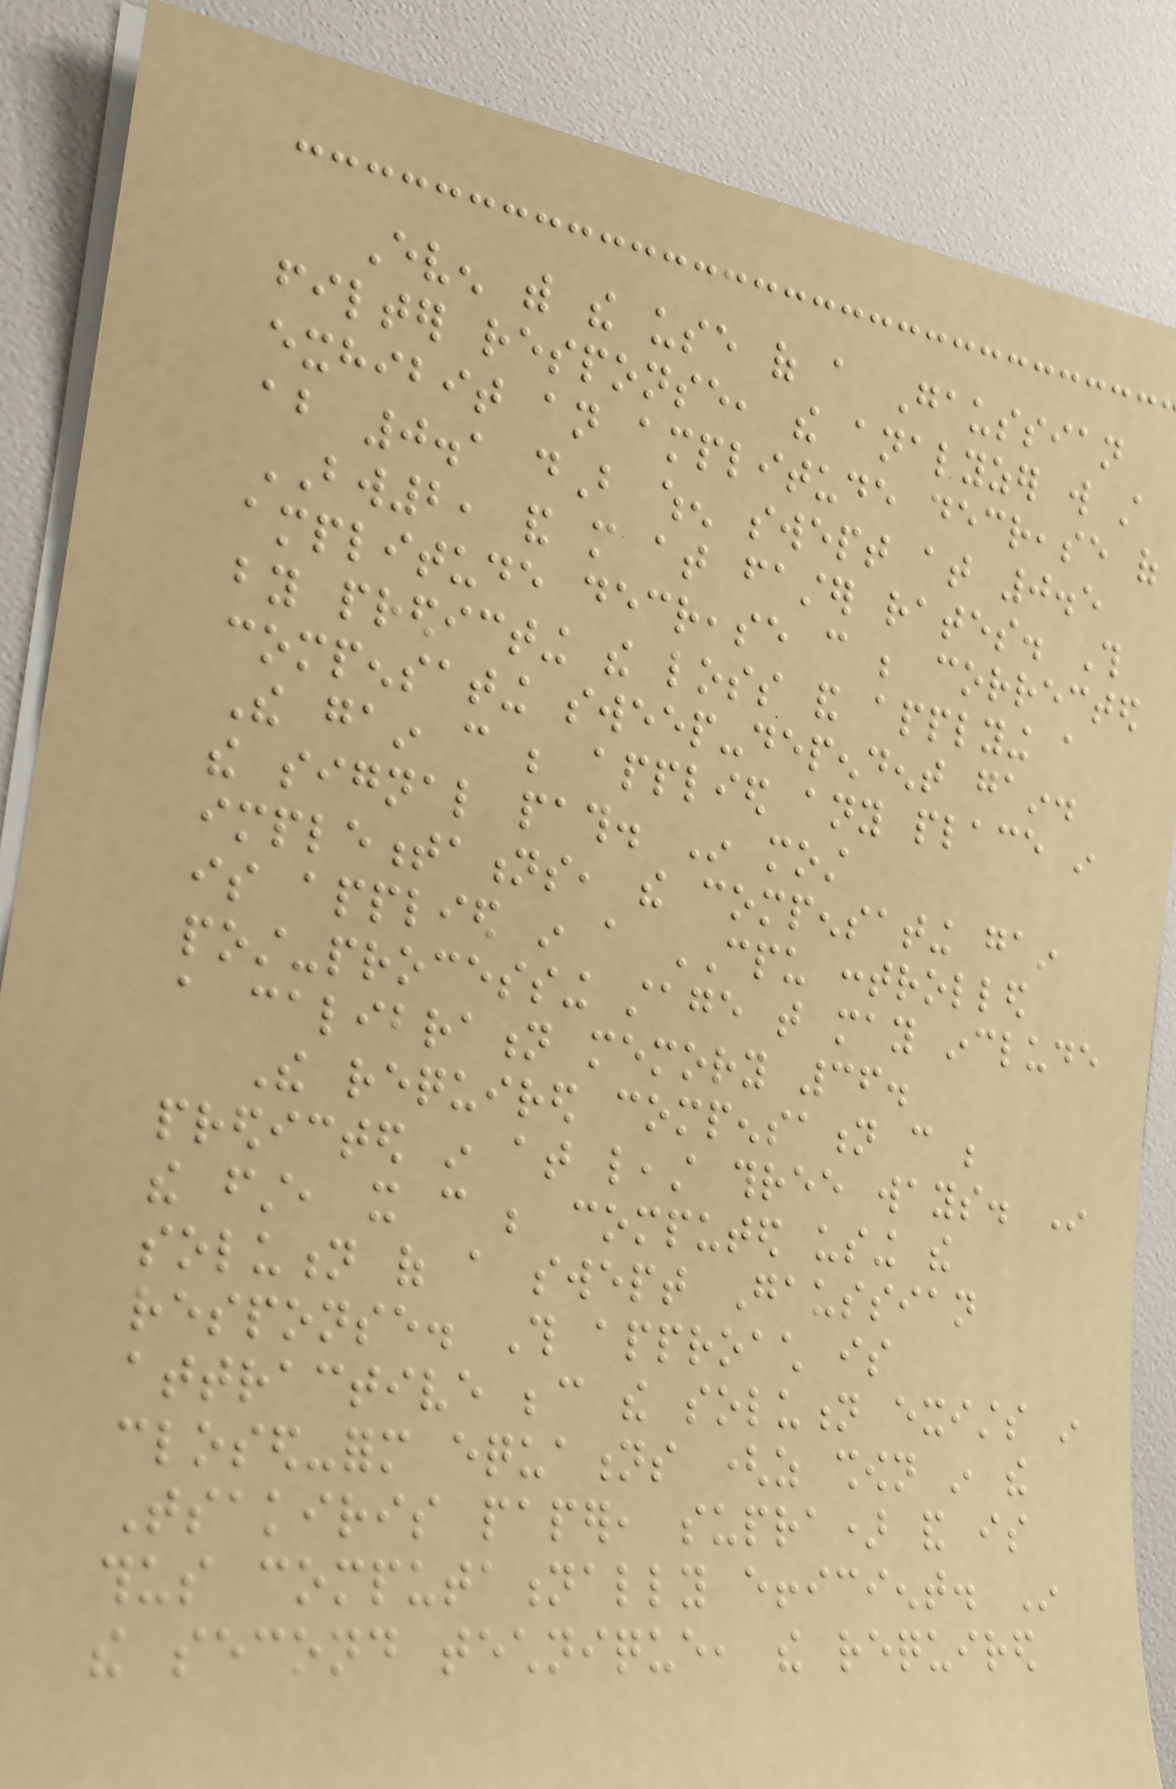Even with the use of a Gaussian
filter response, the analyzer will still
exhibit an amplitude decrease of
about 0.1 dB when swept at 0.5
BW2, and more at faster rates. This
amplitude decrease can be corrected
by predicting the loss and applying a
compensating sweep-dependent gain.
The gain can be applied any place in
the signal path. In most
implementations, the compensating gain
is applied in a CPU controlled
post-processing stage that may include
a calibration memory 36.
The required compensation can be
predicted in at least three ways. In
the first, it can be computed using the
solution of a swept Gaussian
response. This approach is
attractive because the solution exists in
closed-form equations (as shown in the
Tsakiris paper, supra) and is
thus computationally efficient. In
the second technique, the required
